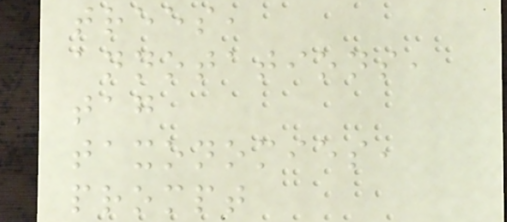trees,
annotations,
tag
taxonomies,
prompt
